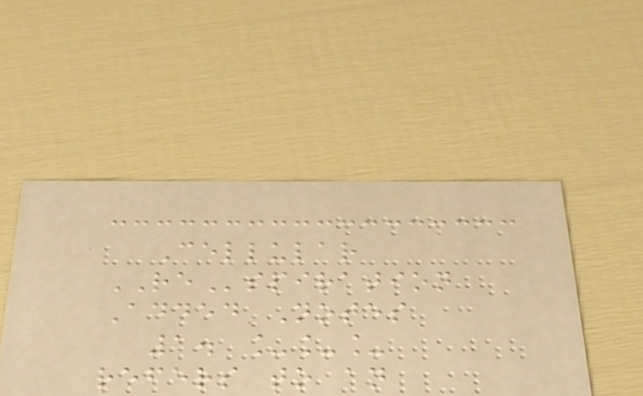Cellular
REspiration
Added Notes
1. ___
refers to an
